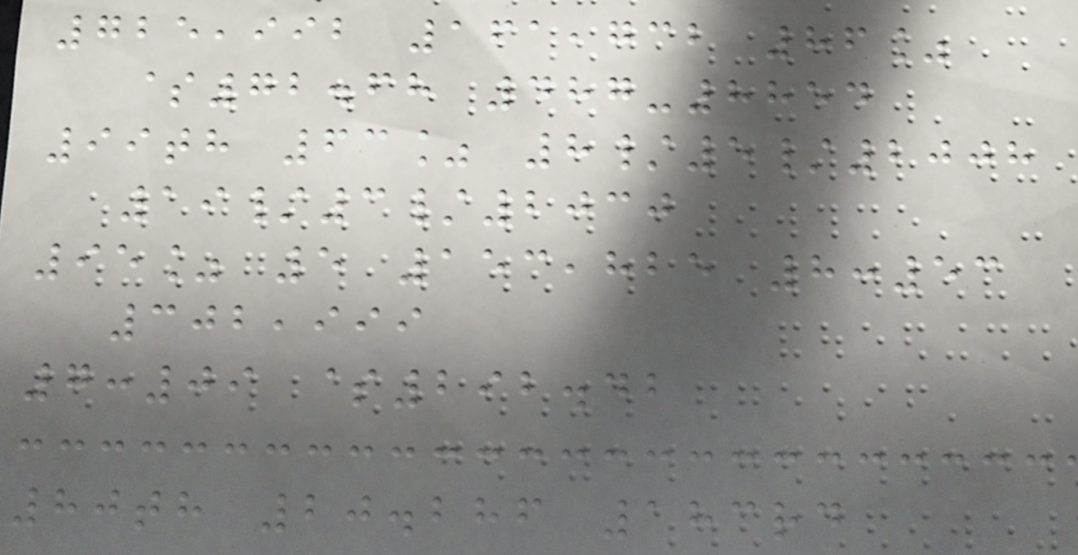725,992 161,732 86%
$72.68 487-8854
99th 63% 8/5/2008
19/3/2030
95% 5 153,825 8:53
302,999
7:09 $292.42
80th 20.286 183rd
